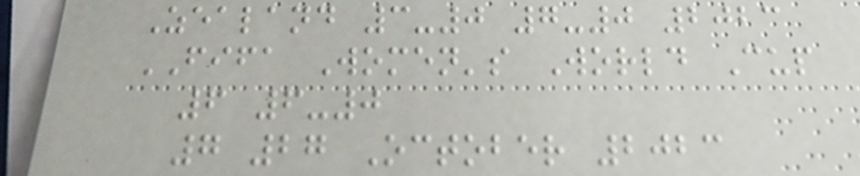Zealand 3-0 7-0 2023
FIFA Women's World Cup
6 6-0
7 27 October 2023
